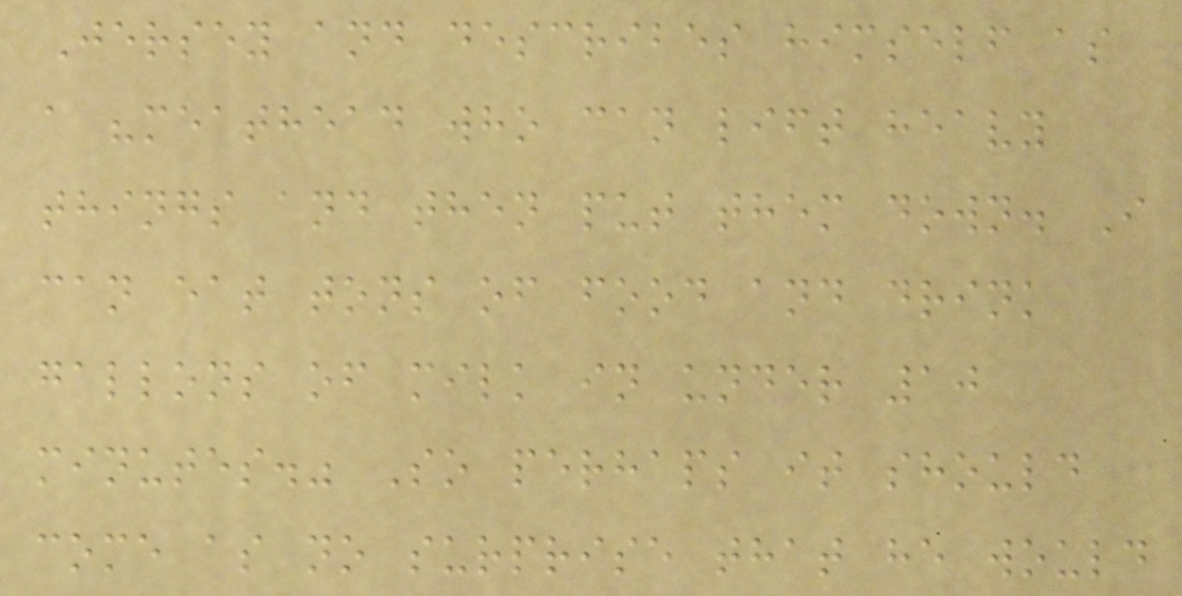Jersey and describes himself as
a "meathead who can lift heavy
things and then put them down. I
can eat tons of food and drink
gallons of milk in under 10
minutes." So perhaps it should
come as no surprise that he would
